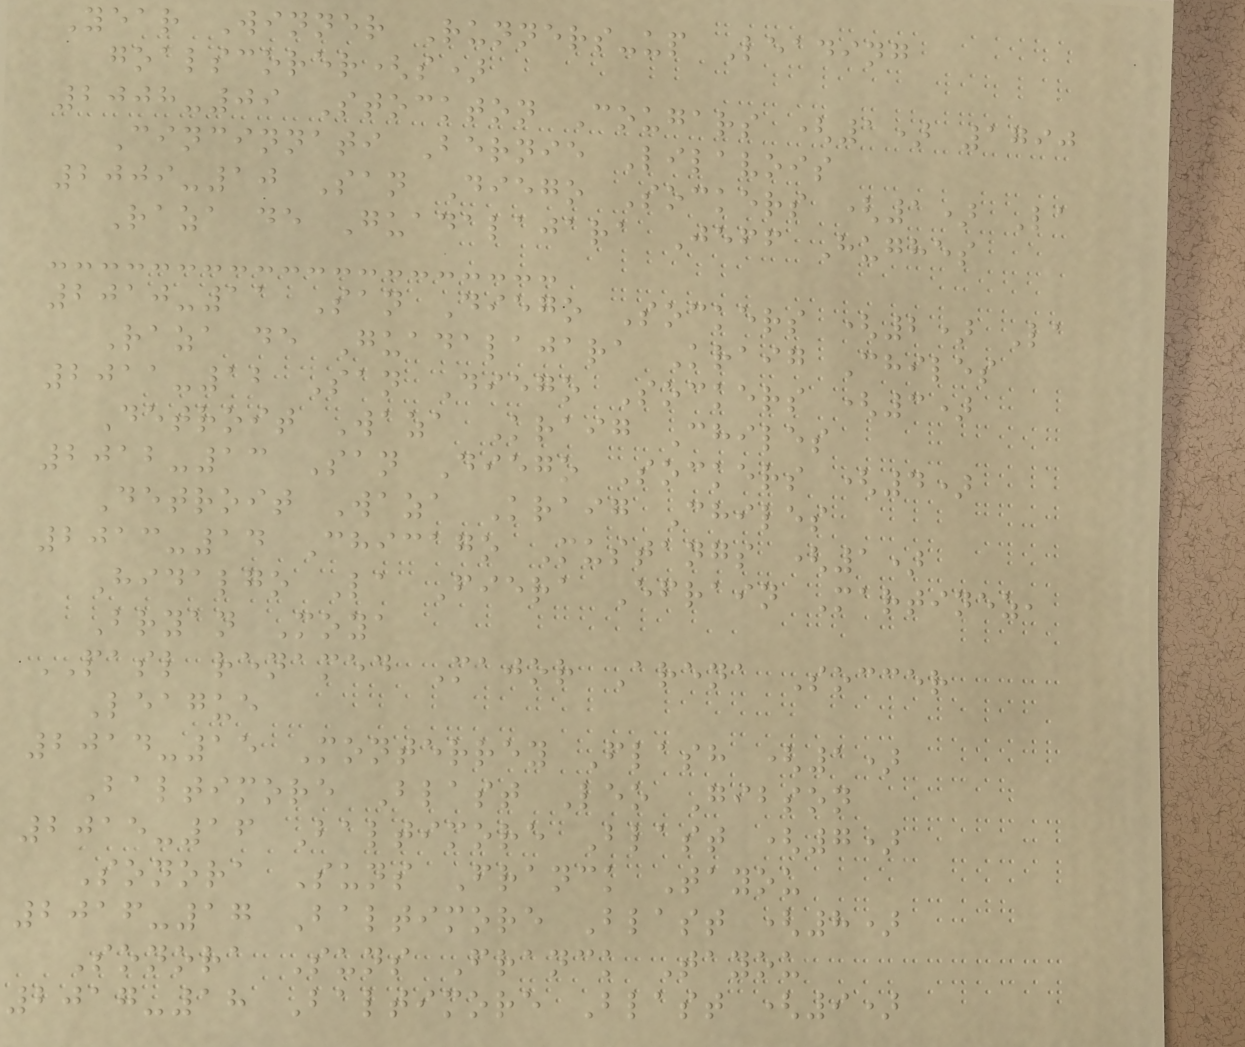Year Winner Runners-up Leading
goalscorer(s)
2008-09 Stockton Cougars (1) 1790
Cincinnati Bernie Lilavois
2009-10 San Diego Sockers (1) La
Raza de Guadalajara Jeff Hughes
2010-11 San Diego Sockers (2) La
Raza de Guadalajara Kraig Chiles
2011-12 San Diego Sockers (3)
Detroit Waza Kraig Chiles
2012-13 San Diego Sockers (4)
Detroit Waza Kraig Chiles
2013-14 Chicago Mustangs (1)
Hidalgo La Fiera Efrain Martinez,
Bryan Moya
PASL renamed Major Arena Soccer
League
2014-15 Monterrey Flash (1)
Baltimore Blast Leo Gibson
2015-16 Baltimore Blast (7)
Sonora Suns Franck Tayou
2016-17 Baltimore Blast (8)
Sonora Suns Franck Tayou
2017-18 Baltimore Blast (9)
